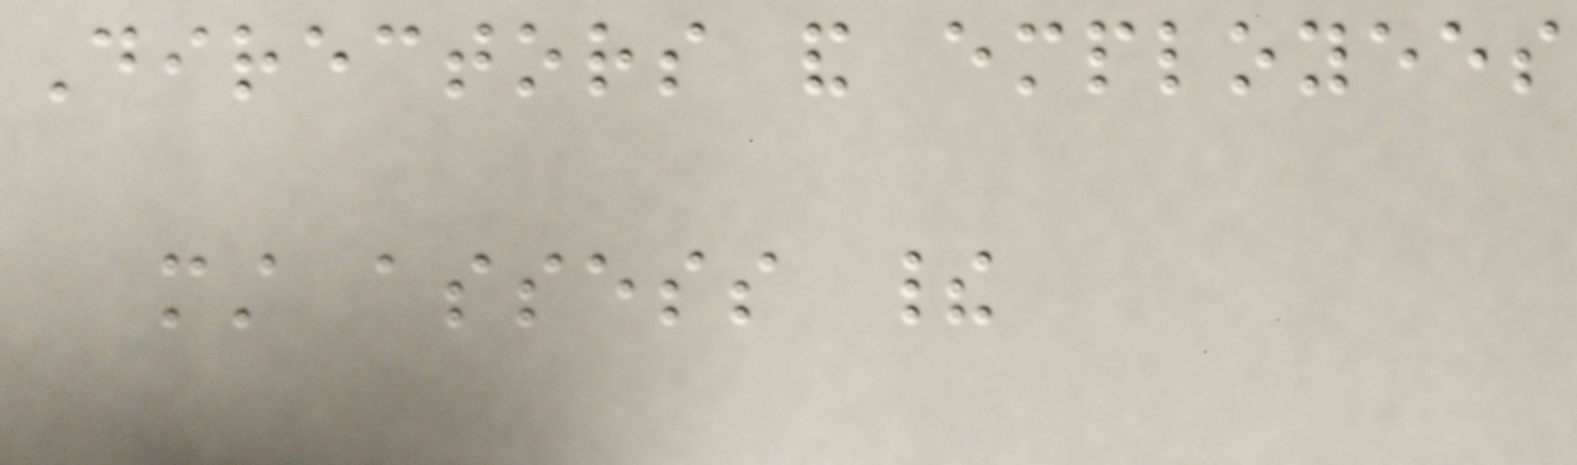Directors and employees
must assess their
